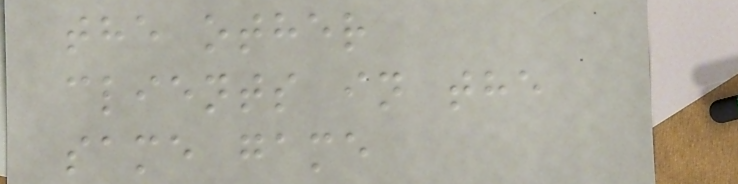the other
clients in the
same game
